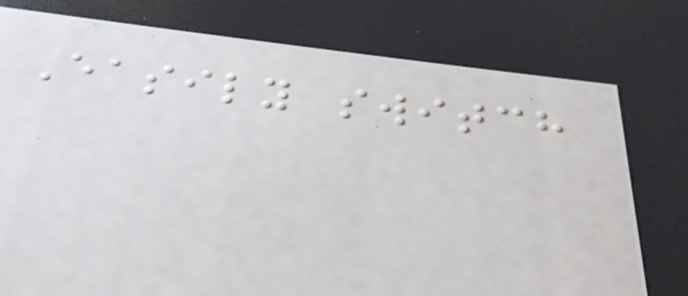Easily switch
